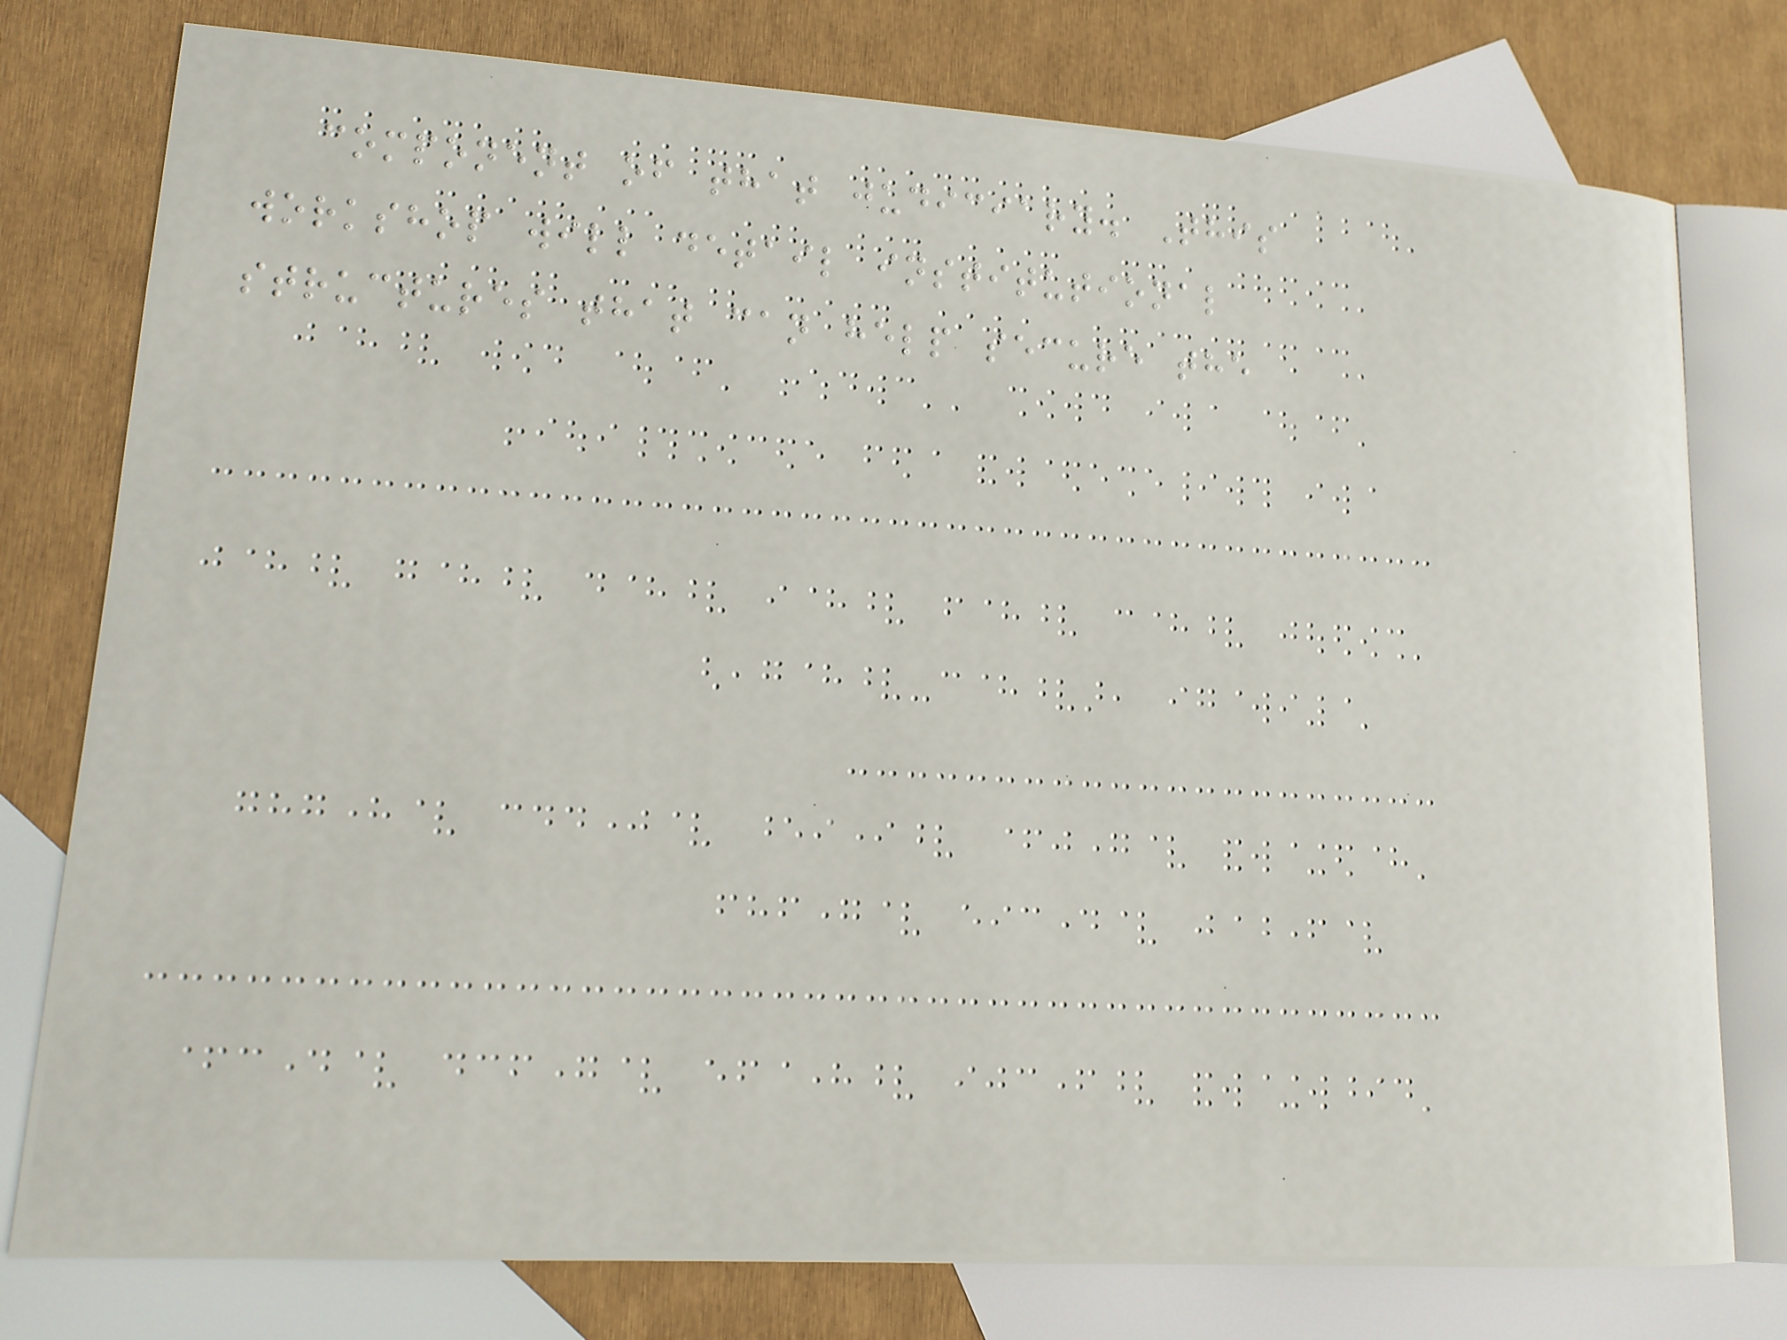component of that judiciary. This
workshop will detail institutional
structures that can help secure the
